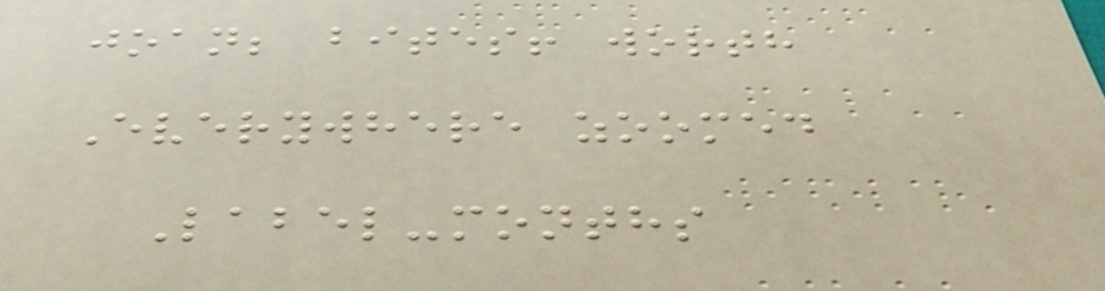joan; bites! worth
Everywhere zoomed
Label-months
